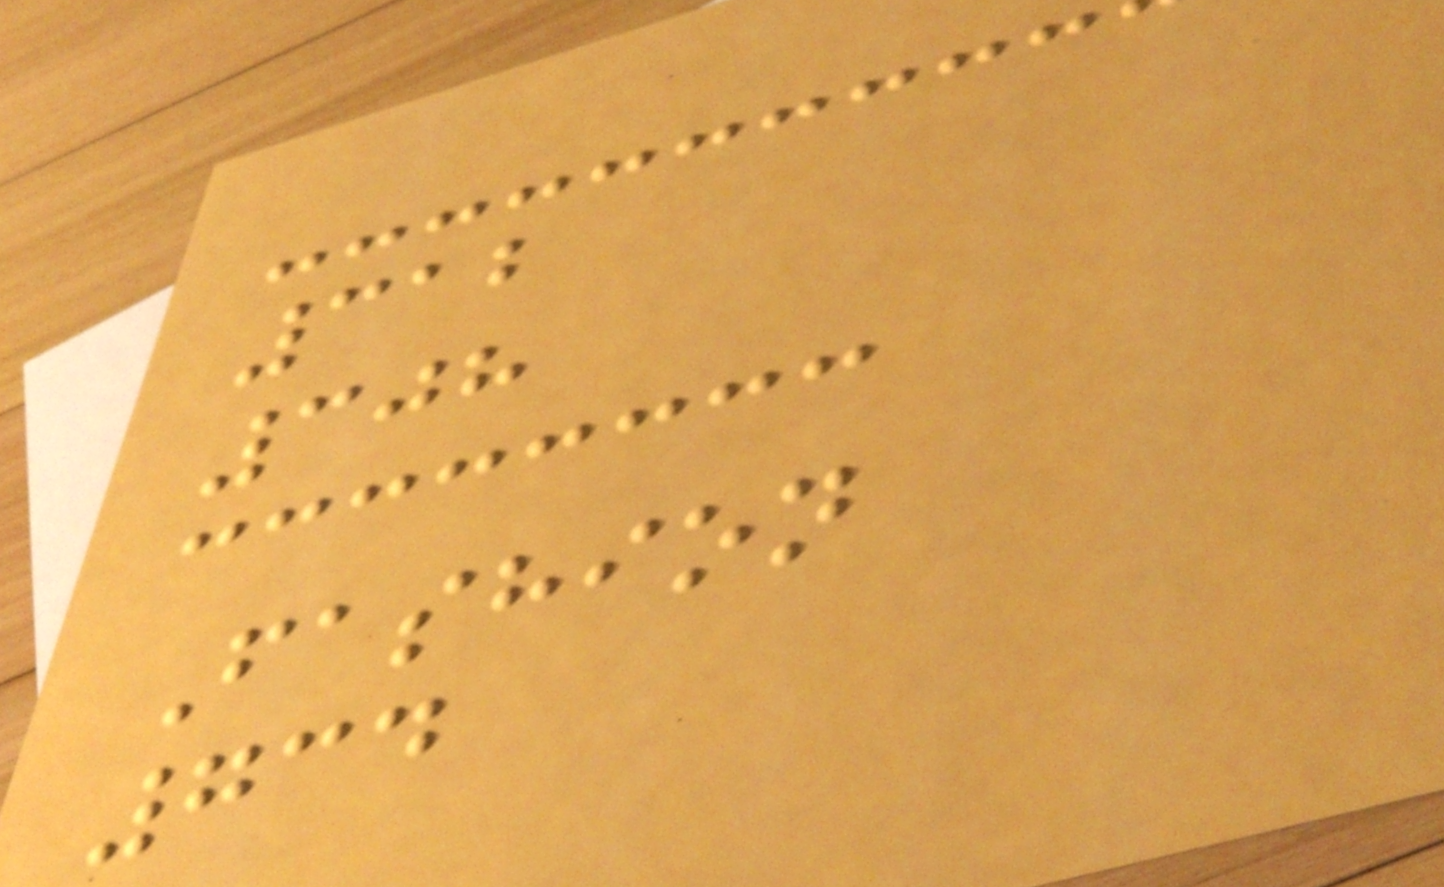312
308
Fashion
734
